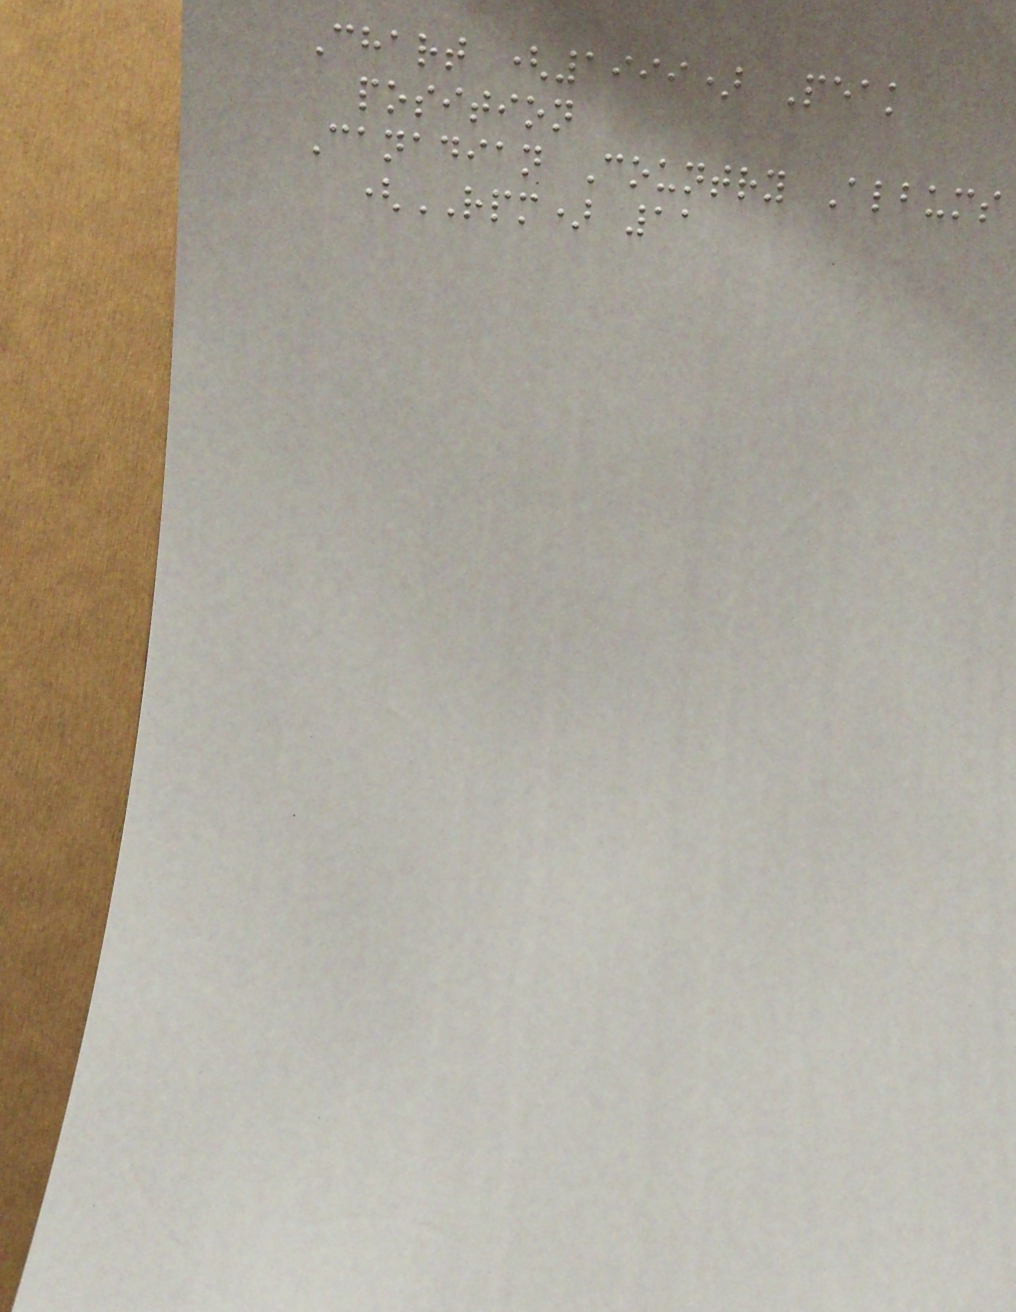Chart (1999) Peak
position
Canadian Country Albums
(RPM) 11
